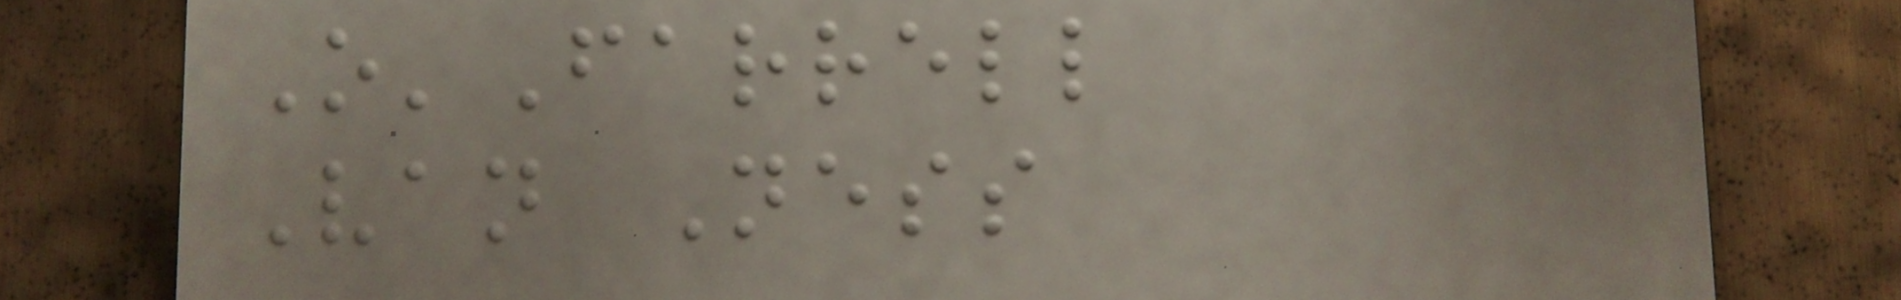O'Farrell
Van Ness
